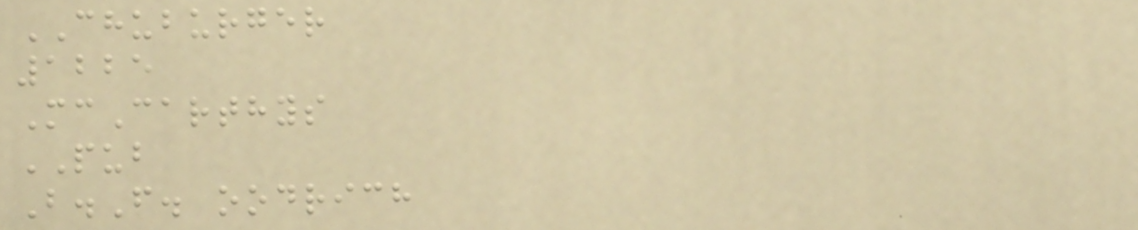CHUBURGER
1225
McCarthys
PUB
B.F. oodrich
